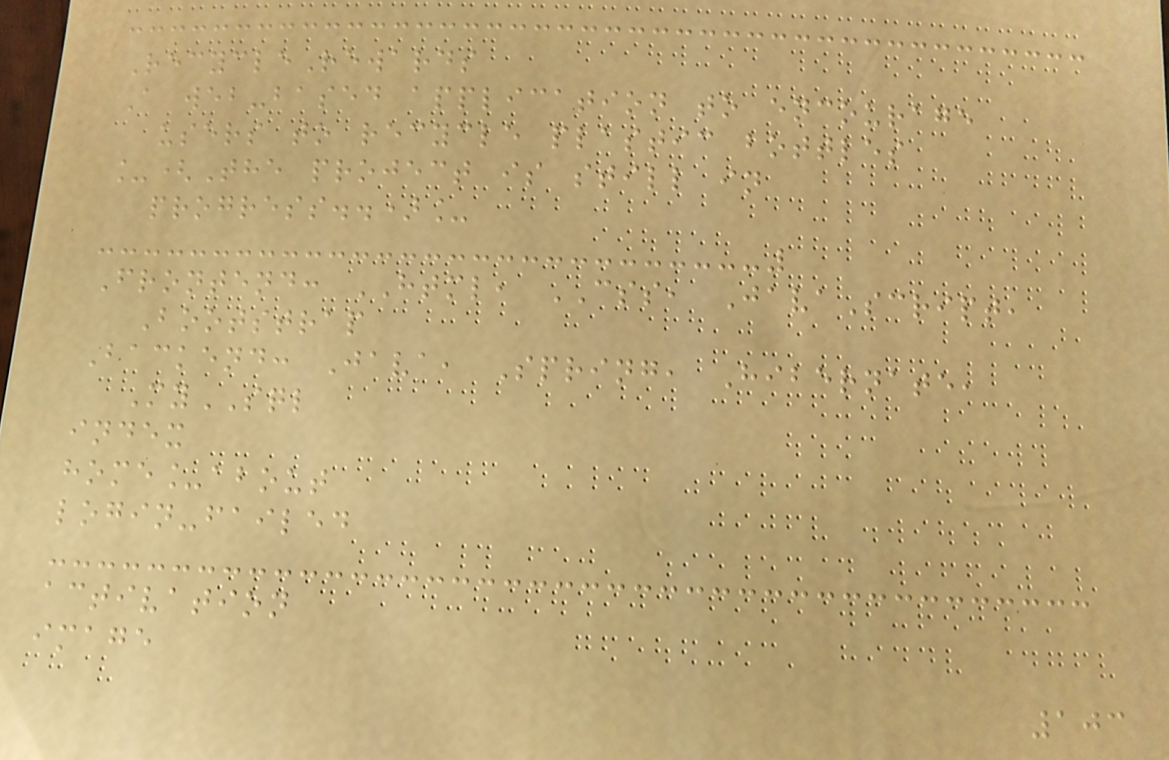RecycleRewards
A web-based application to encourage
users to recycle plastic bottles
_(The project is still in
progress..)_
Frontend: HTML, CSS, JavaScript,
Bootstrap
Backend: Java, Spring, Hibernate,
MySQL
index
home_about
login-failed
activation
image
103
